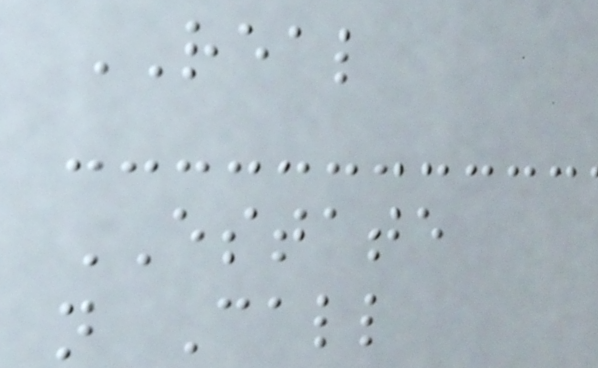REAL
ESTATE
n Call
